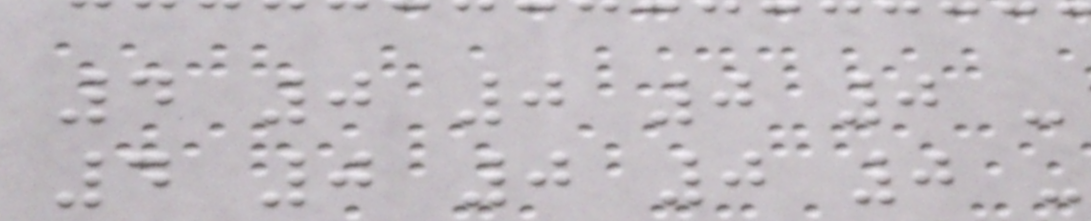4 0 0 0 0 -
4 0 0 0 0 -
